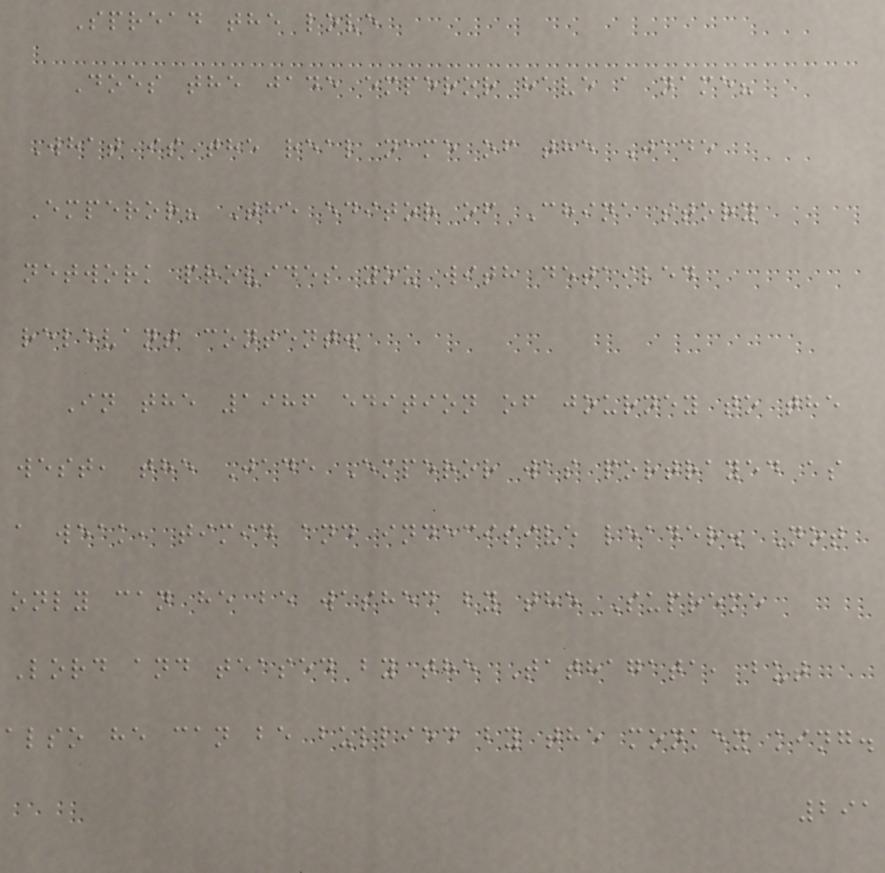Spread the love
Does the jade emperor have a name?
What is the real name of the Jade
Emperor? The editor of China story
network provides you with detailed
relevant content.
In the 1986 edition of journey to the
west, the Jade Emperor was portrayed as
a weak, timid and indecisive leader. Not
only can he be washed by the Supreme
Lord and teased by the Tathagata, but
also he can be bullied by the monkey king.
291
